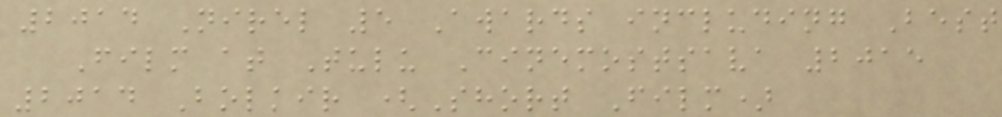2014 Nirel 5 Awards including Best
Film at Tulu Cinemostsava 2015
2014 Bolkir (Short Film)
